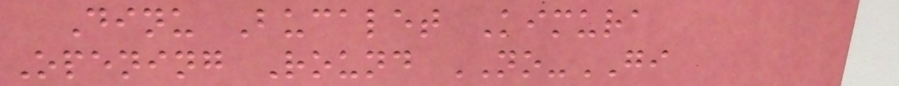Dinu Bucalet Kimura
Opening Round NO-GI
